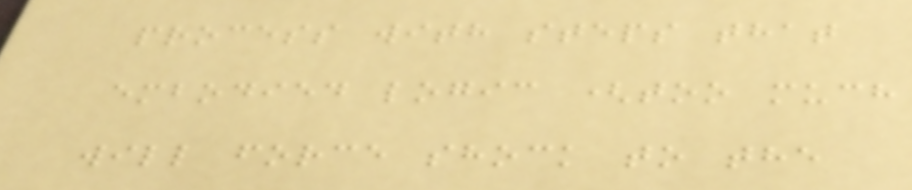process with steps that
embodied logic (too much
will force shock to the
